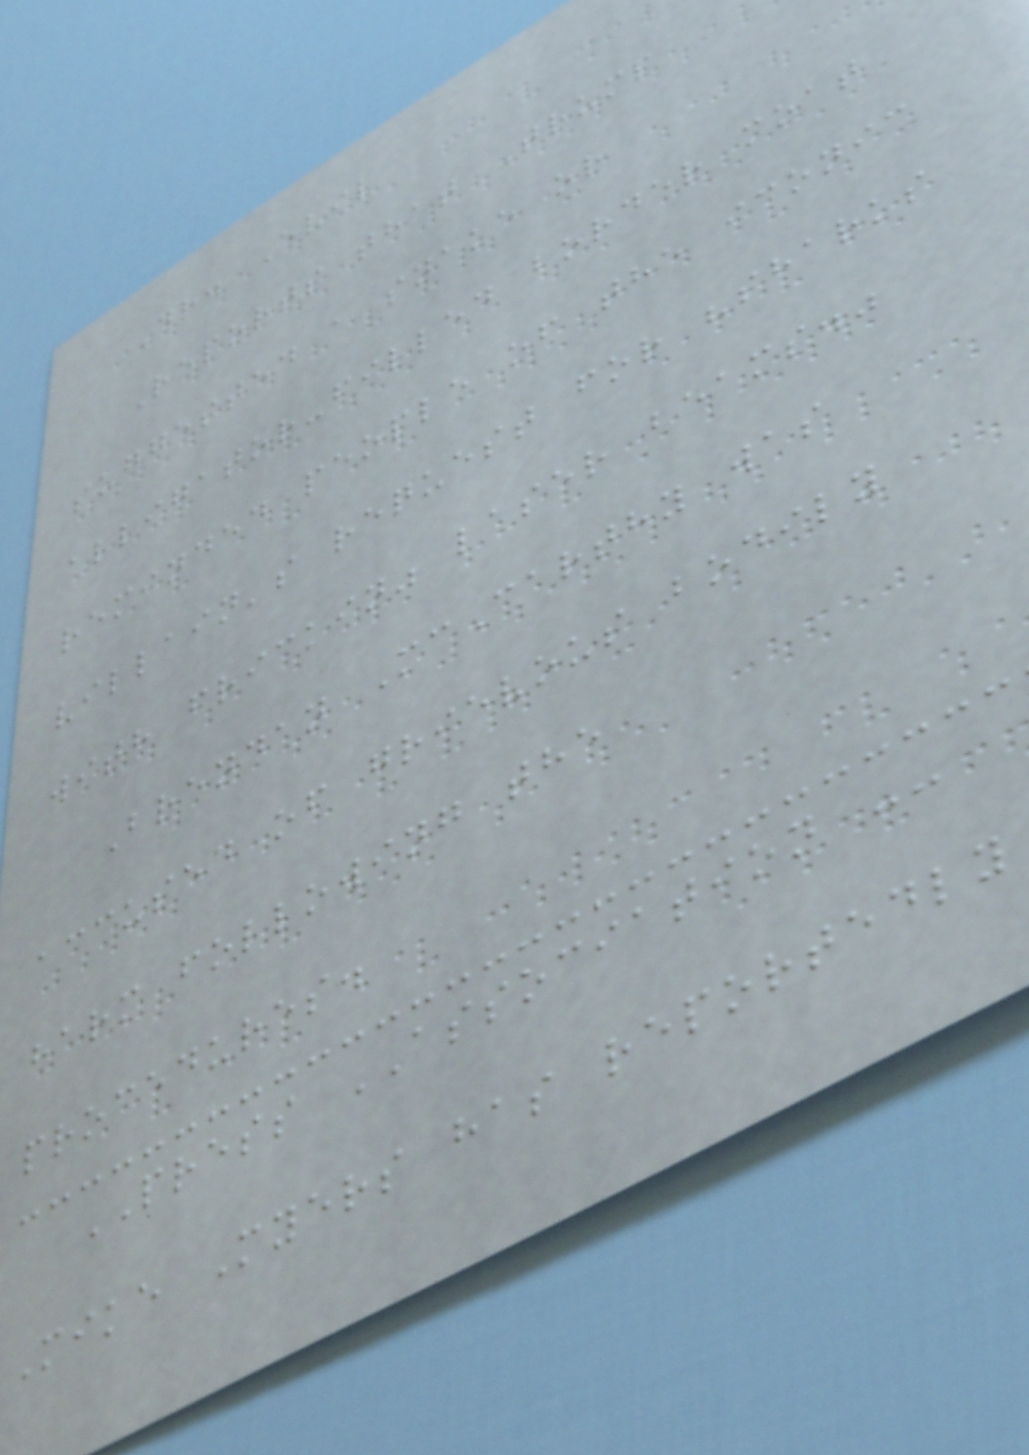Dr. Evil
Reports that Trump
suggested a snake or
alligator-filled border moat
reminded people of the iconic
villain's request for "sharks
with frickin" laser beams."
Brendan McCarthy was
accused of grievous bodily
harm following the
procedures.
PRESS ASSOCIATION --
Mike Myers has reportedly
